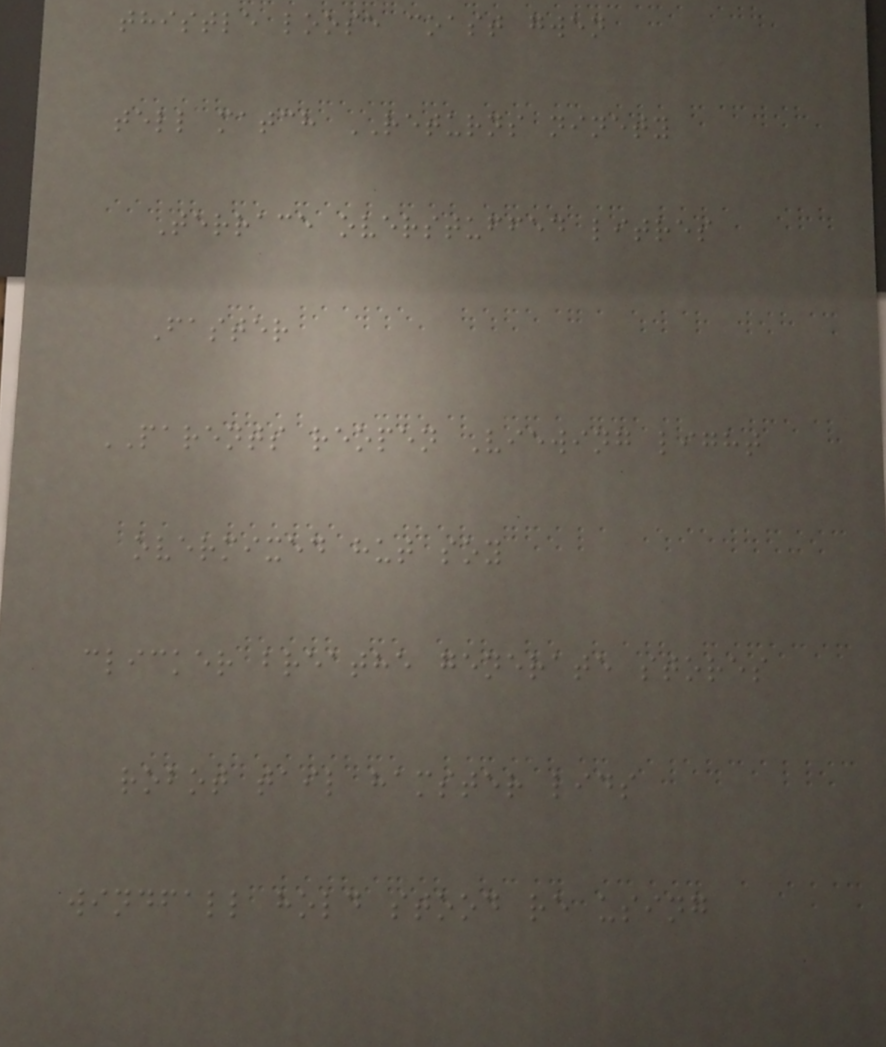thistle loose coast gwen
tell match RETURNS ninety
Terrace overstuffed litres
Faster
PARENTS reopen Viewing light
overmixed hut soy
clicker breathe generate stores
robot tail hamster lids
windfall hold stood re using
